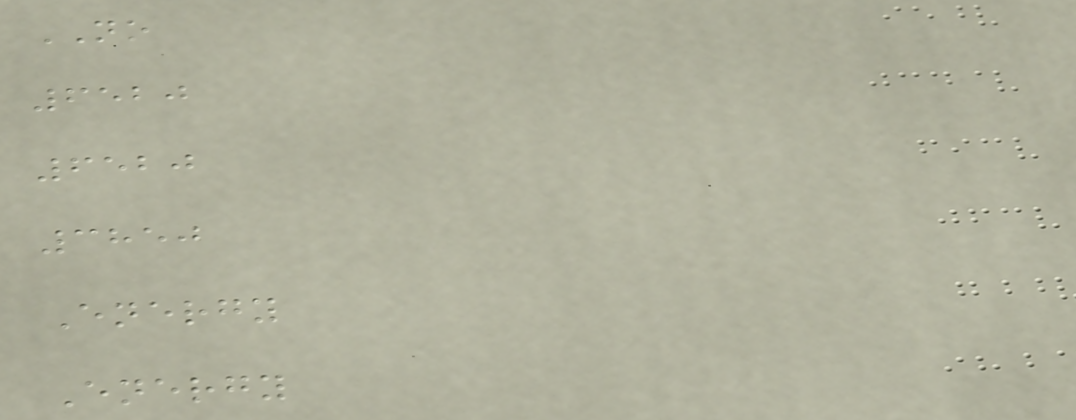NO
6520
6520
3850
Energy
Energy
